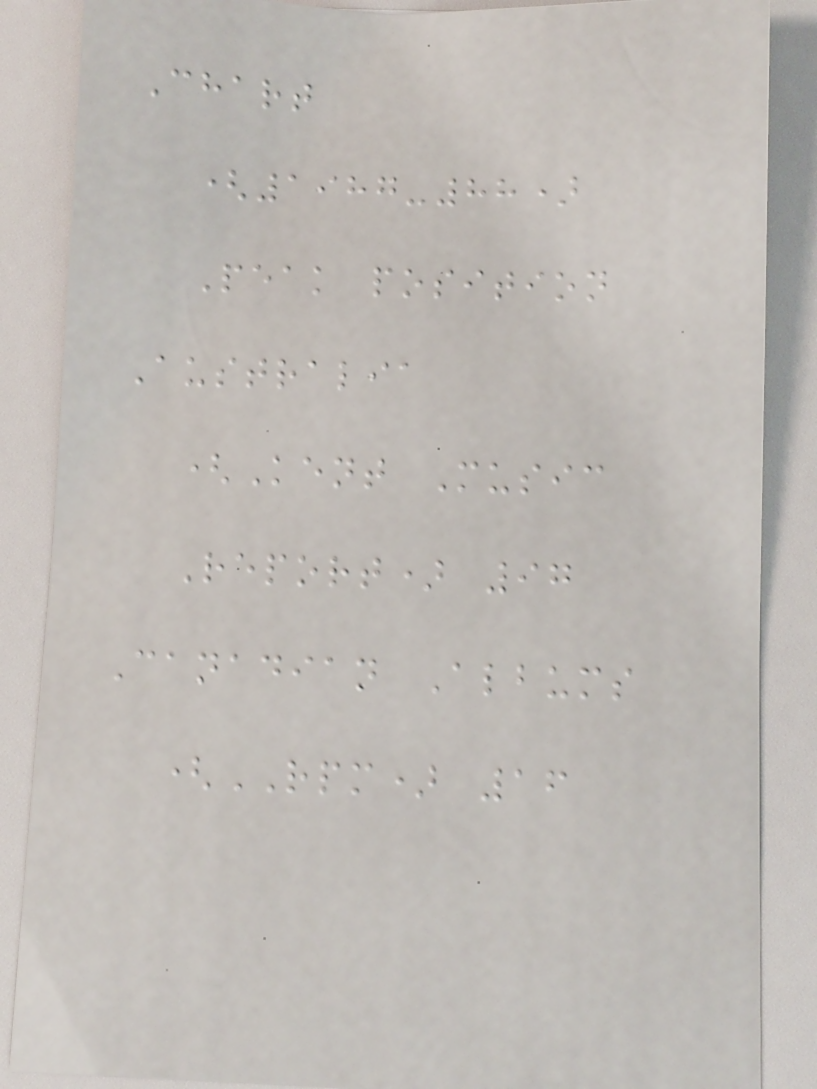Chart
(1987-88)
Peak position
Australia
(Kent Music
Report) 97
Canadian Albums
(RPM) 16
